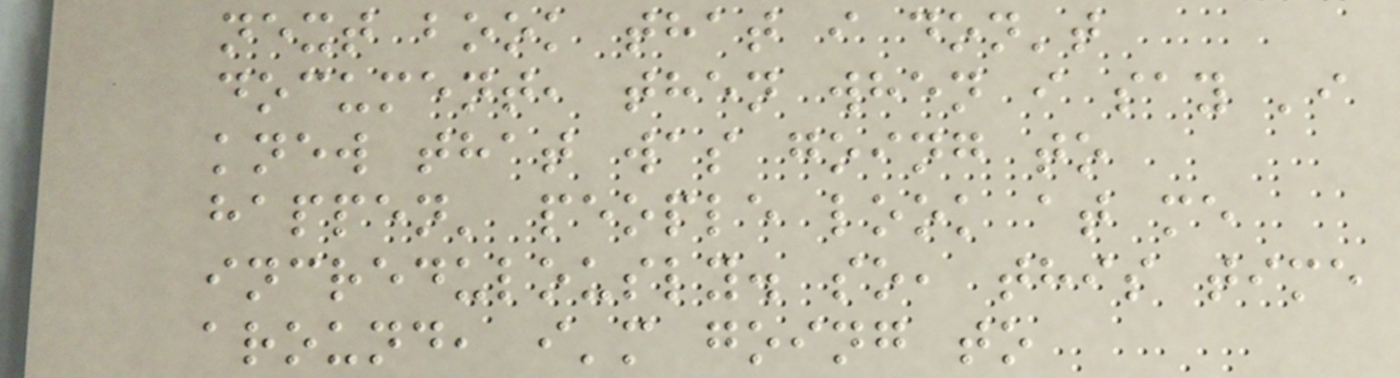next book that i don't
document, then when i say 'i
knew that was going to
happen' people look at me
incredulously. so, this time
around, i'm going to
